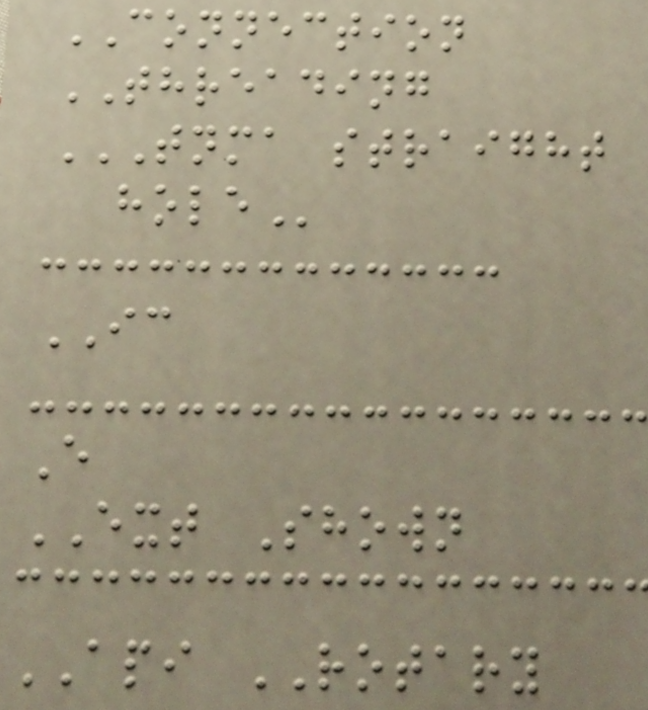CONNECTION
THREADING
TNMA STRAIGHT
HOLE
IC
E
EXT Shown
API ROTARY
